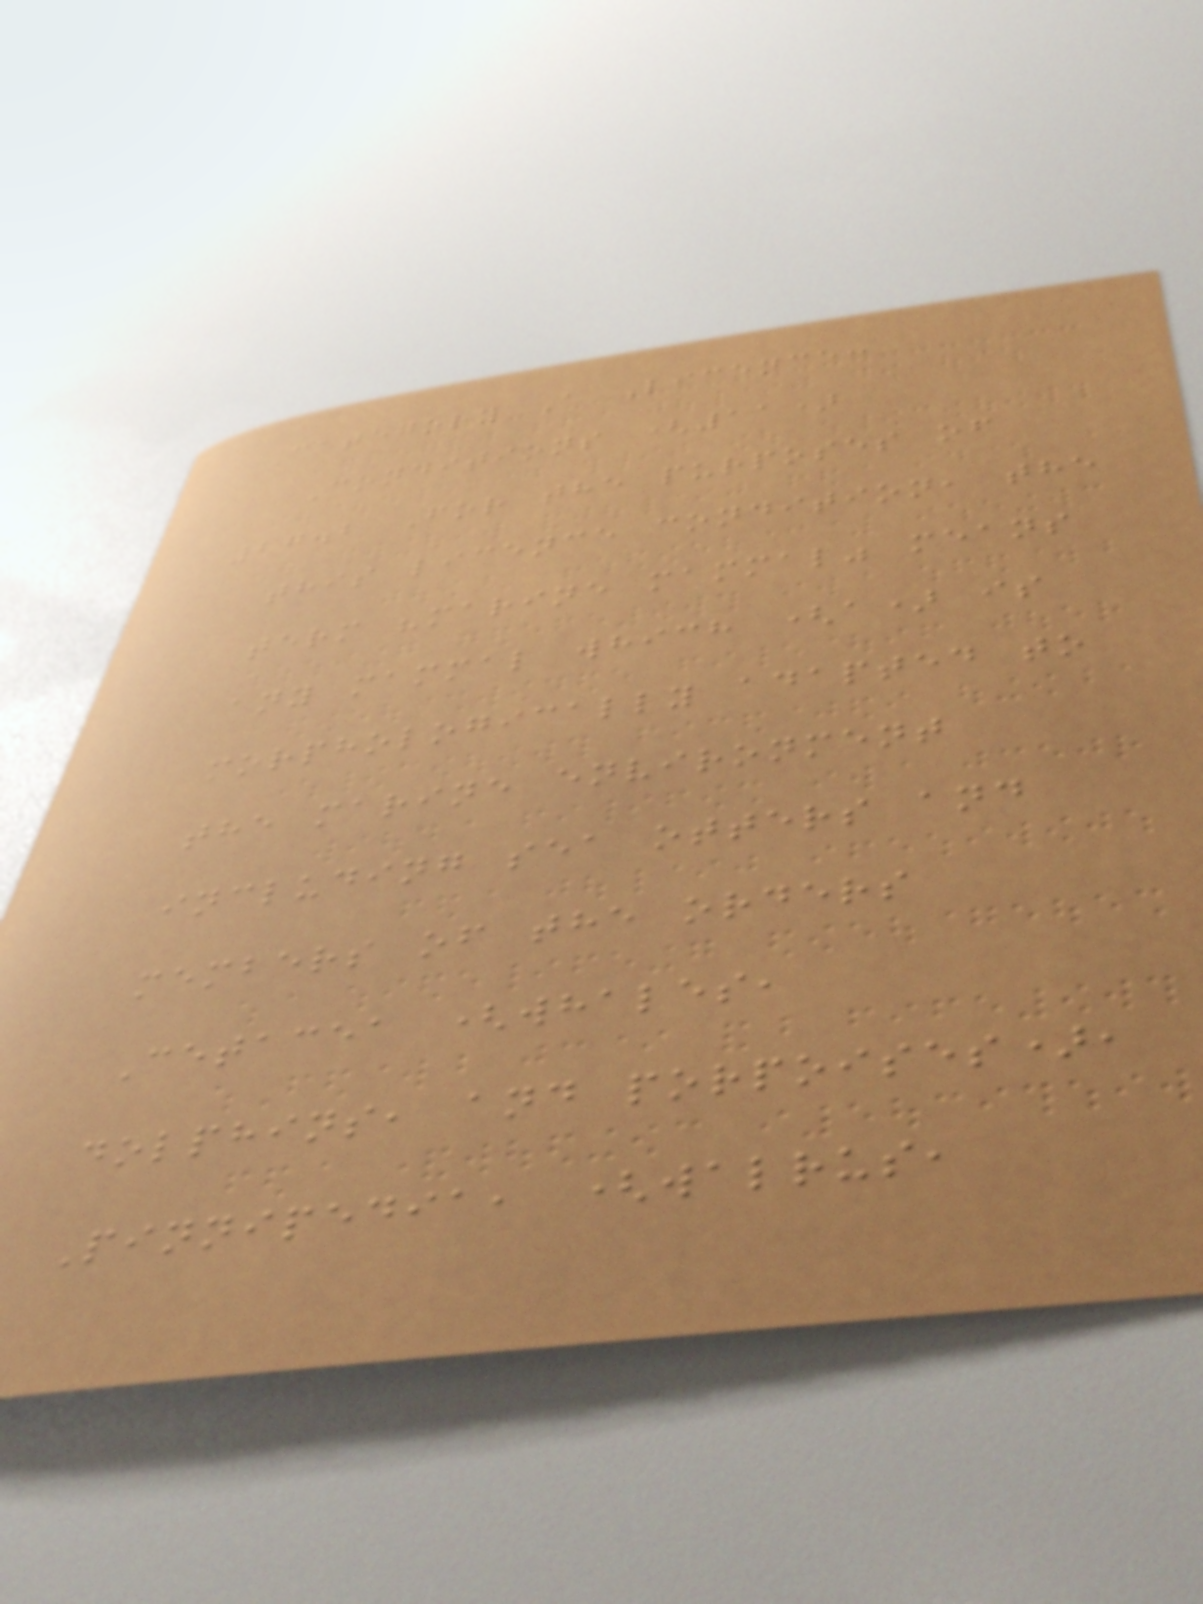Category A Licence:
Conditions (11)
27.2 For the purposes of
this licence condition, the
term "marine mammal" means
any mammal which (a) is
morphologically adapted to
the marine environment
including sea otters and
members of the orders
Cetacea (whales,
dolphins, and porpoises),
Pinnipedia, (walrus,
